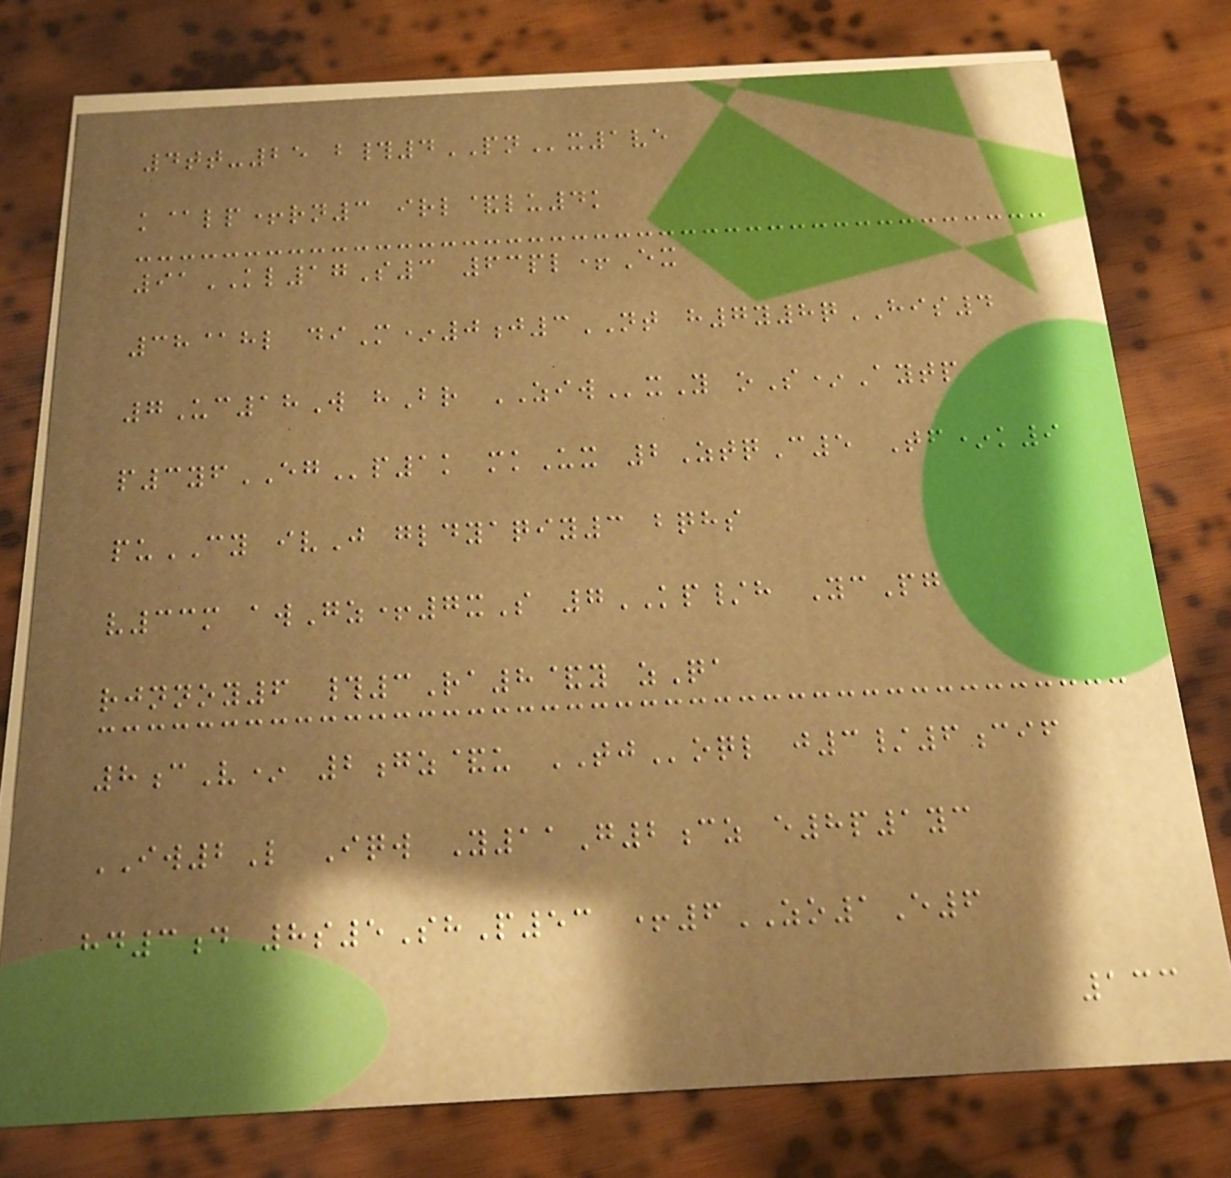4tt-25 b#4PNx1ve
k@lp+rn3 irl&lu4k
91KL17S3 63pl+Ex
38@hl diM*0j3NT h7y8qHIS4
7Uc18W hBr ZIWxY oS*Aytp
p3yfEGp1k mkUx 2ZtqC5 Tf*k9
puCY ivJ gldyaqiy3 bqhs
v33m awGz+7xS 7KP/h YcPg
rjnnoy6 #3Ra8&y zQa
8cV* 2gz&u TJoql j3/6cif
IW2L Iqw Y11G2cz e8p1yc
hd3d 8s5ShP53 +6ZO1E6
133
